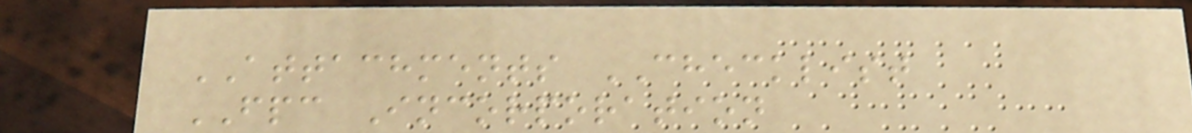ATTACHMENTS CHECKLIST
FPC Incorporation
